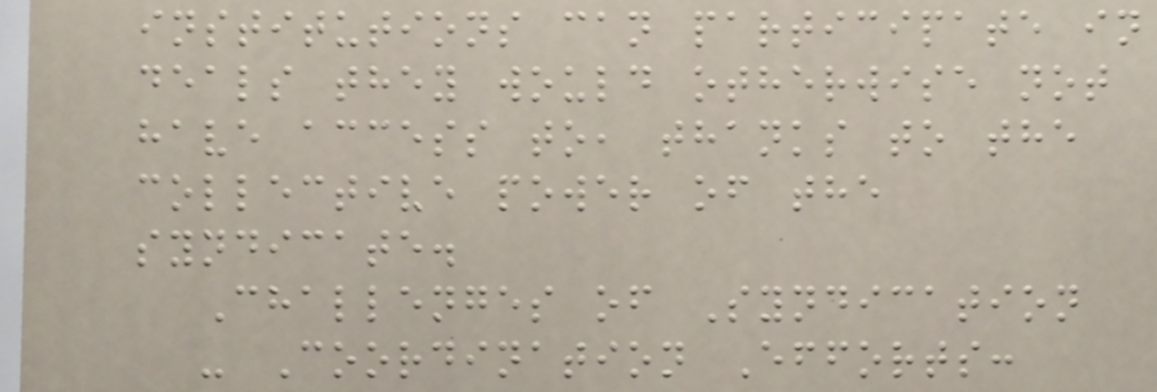institutions can participate in
deals they would otherwise not
have access to, thanks to the
collective power of the
syndicate.
Challenges of Syndication
- Coordination Efforts:
